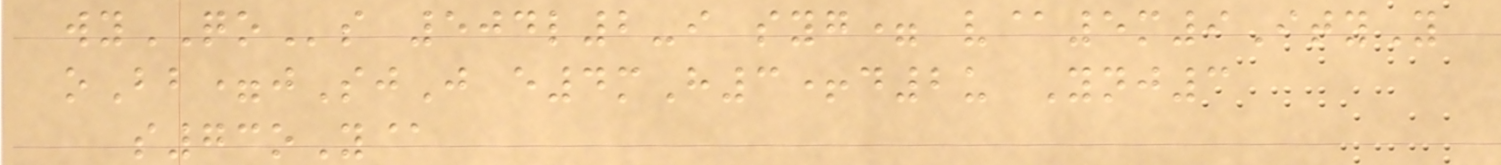wyQOs 504l2-i syg= v@5m9ItyY
oBb=jSjJ e4mH3+d2u Ynj3
s73oY@
